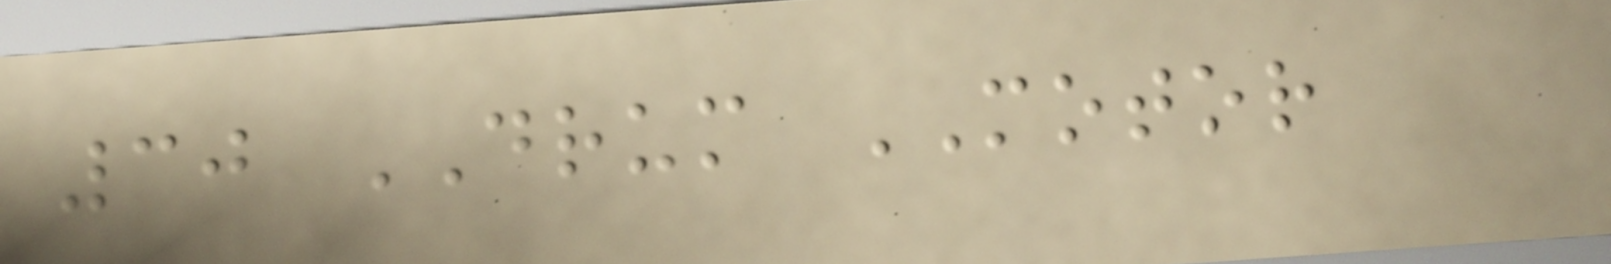30 DRUM MOTOR
